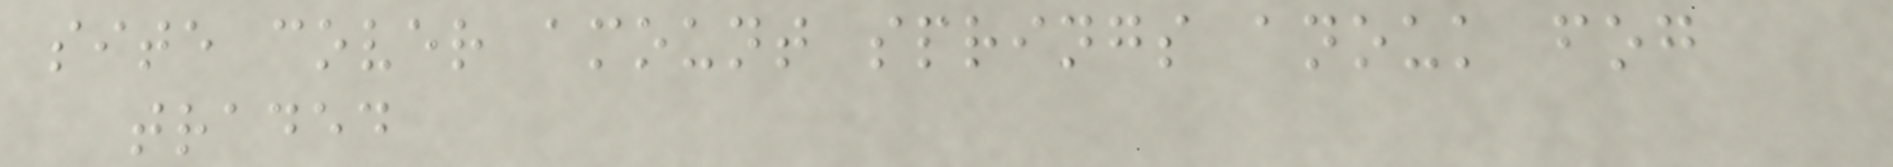site cover amount springs anouk fog
traded
